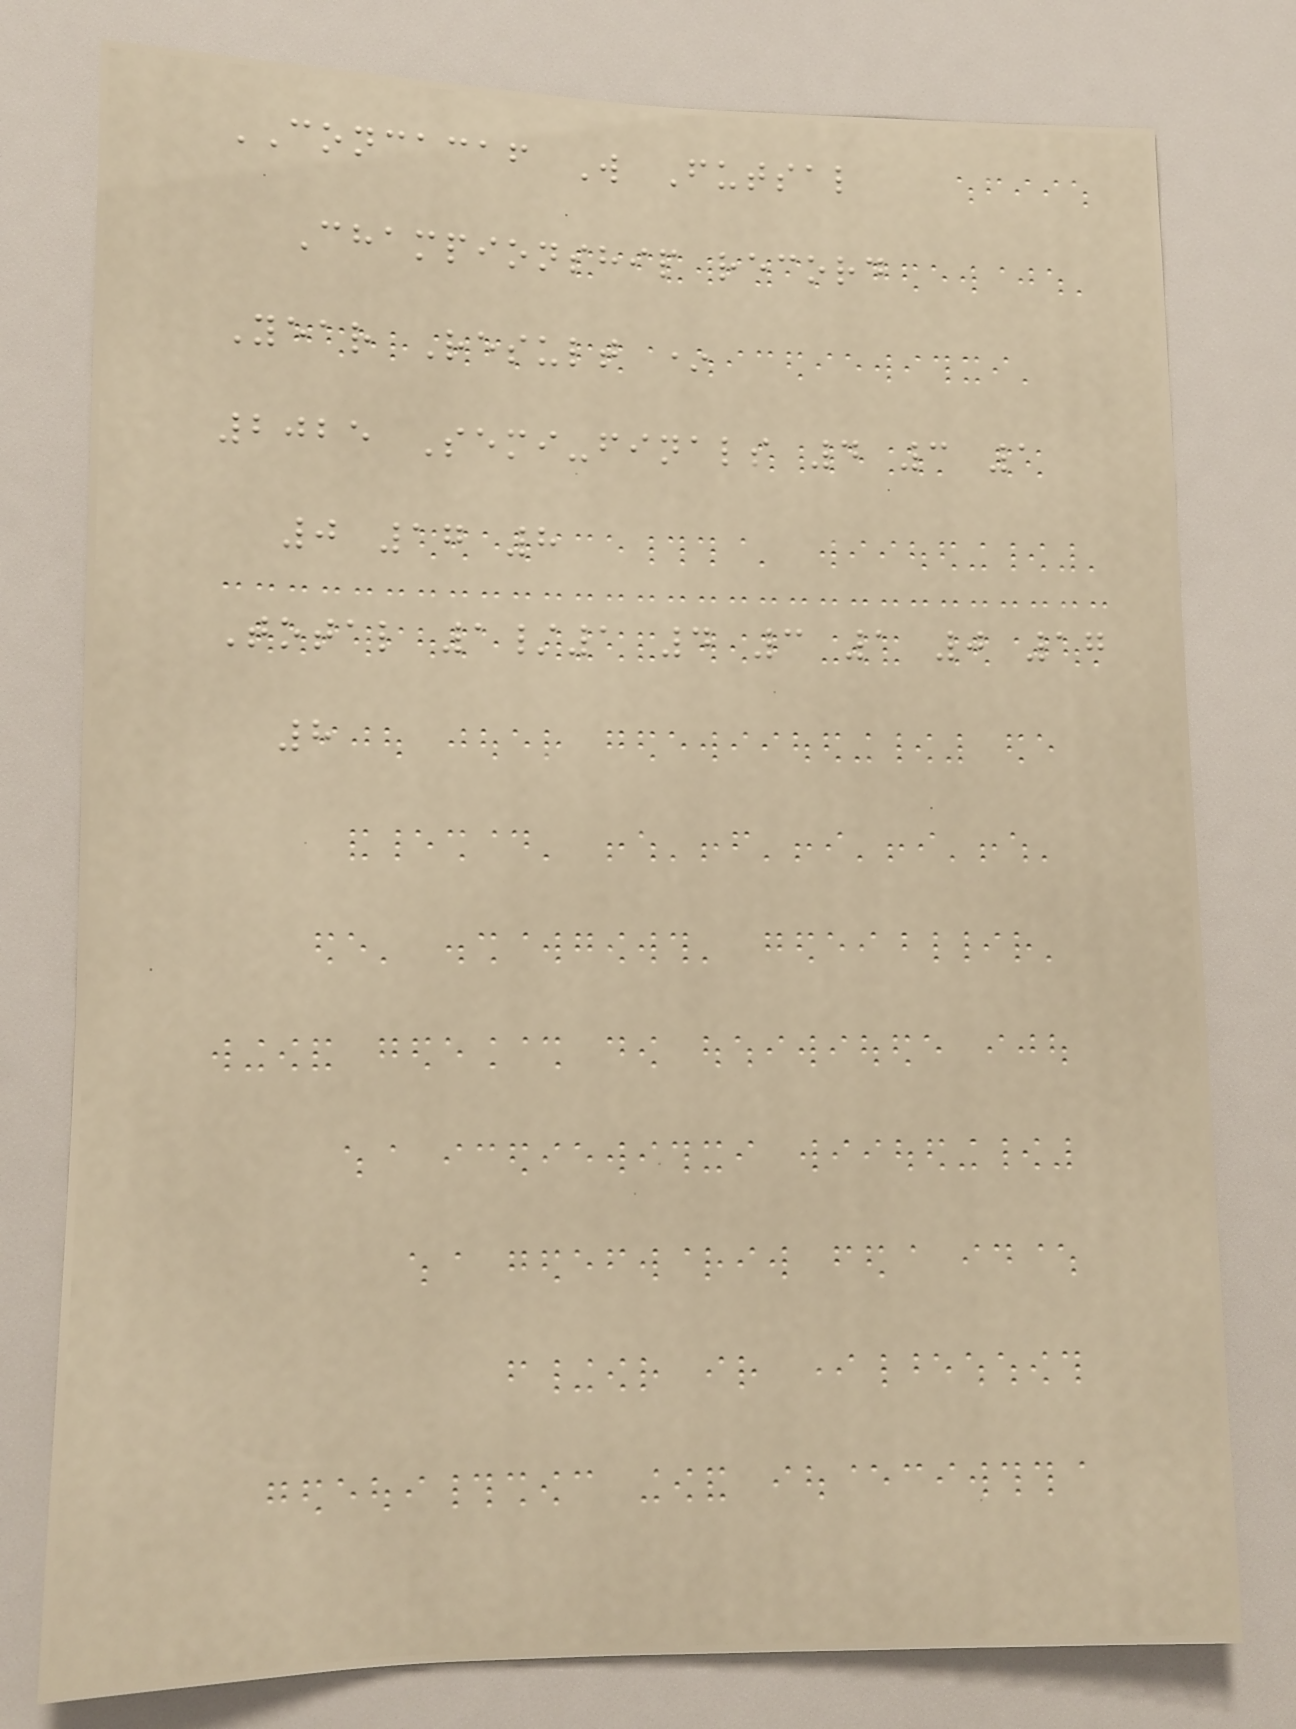CONCACAF W Futsal
Championship record
Year Result *
2025 Semi-finals 4 3 1
0 17 8
Total 1/1 4 3 1 0 17
8
